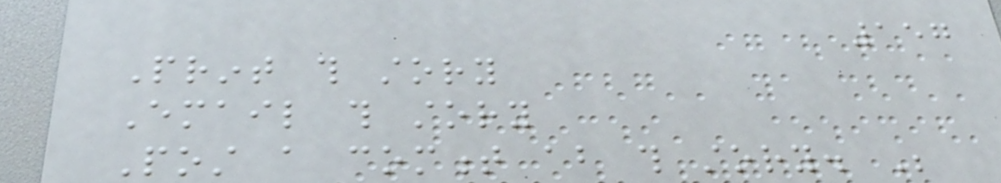157
Print this story
Email this story
Post a comment about this story. Be
